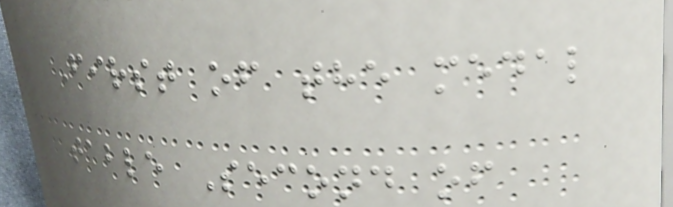First of the medal
table Second of
